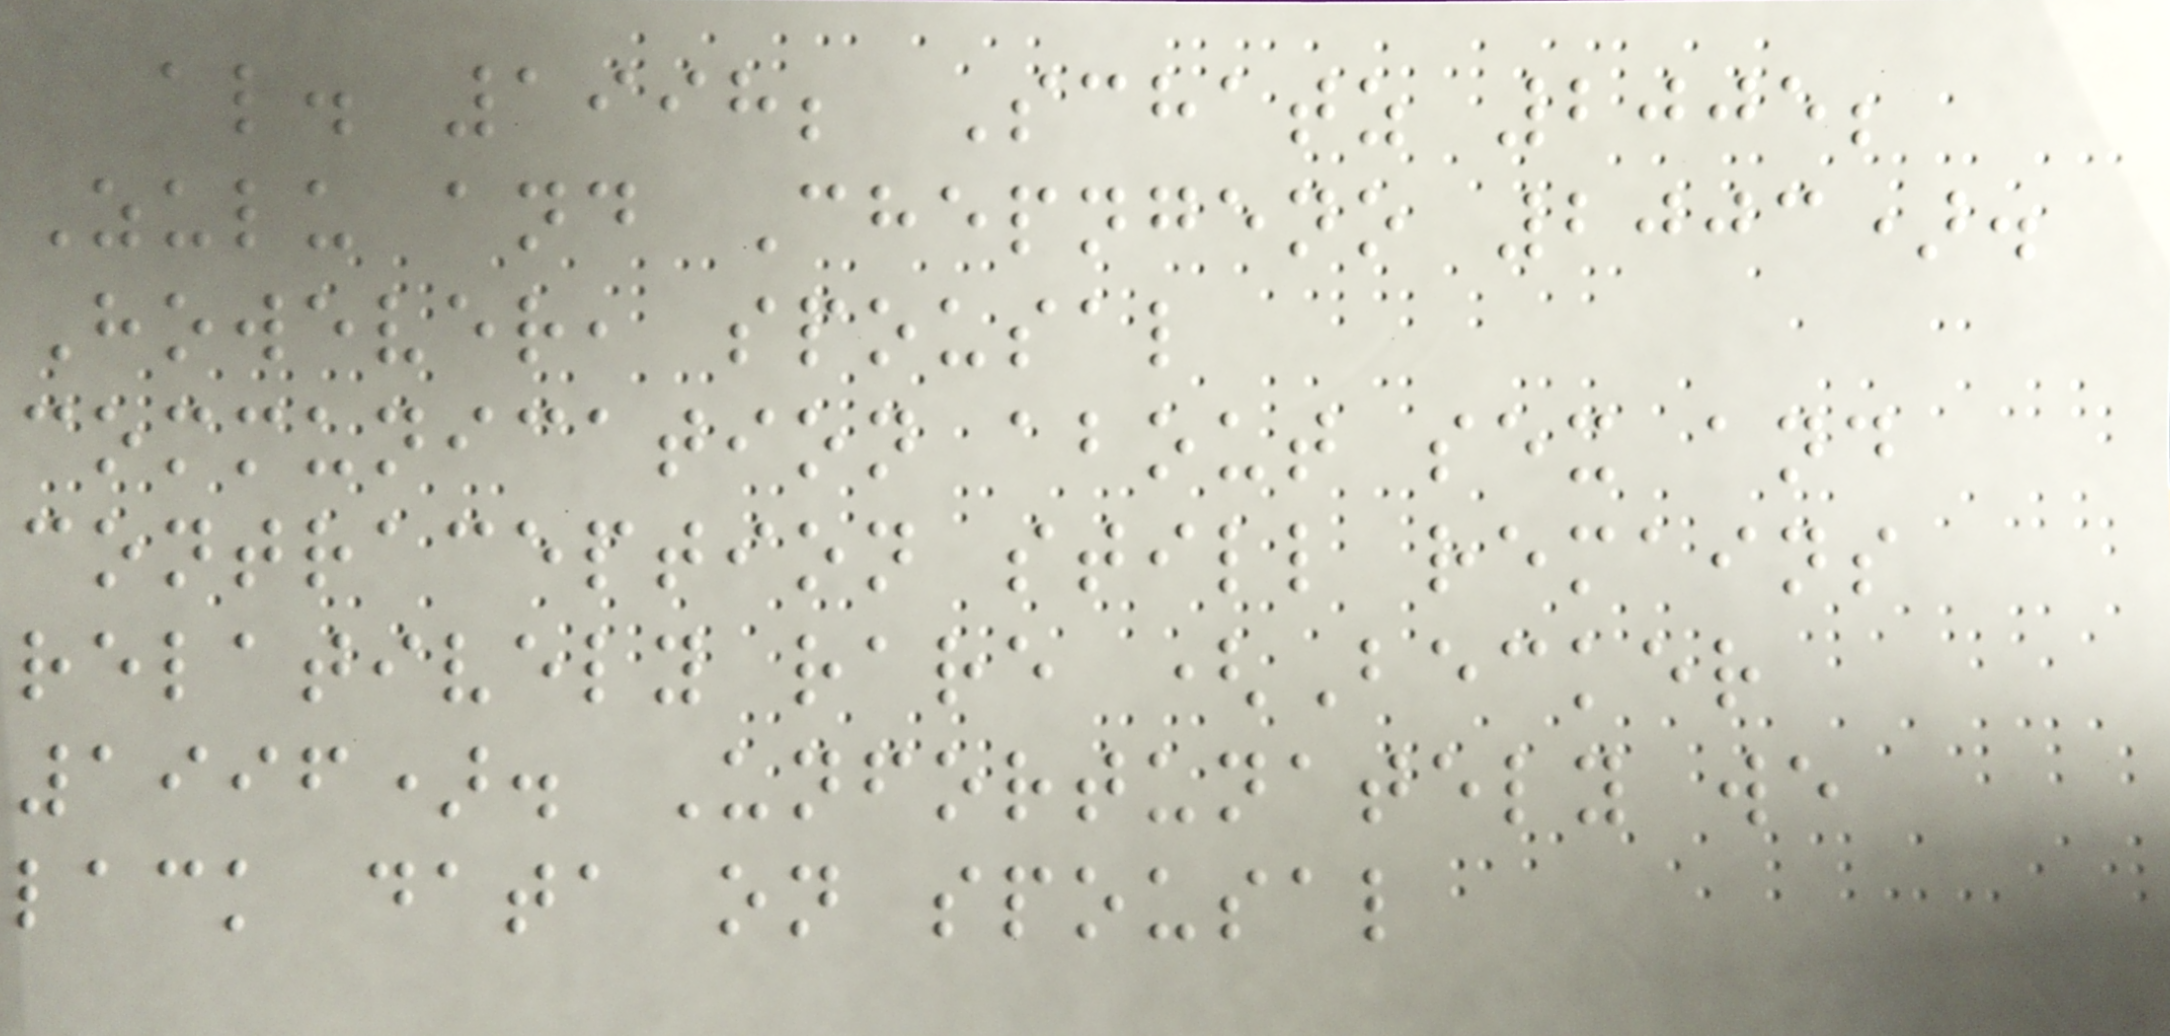al. 1998; Schatz 2005;
Zulu and Chepngeno 2003).
However, spousal
communication about sex and
contraception still remains
relatively rare (Becker
1996). Unfortunately we
lack data on spousal
